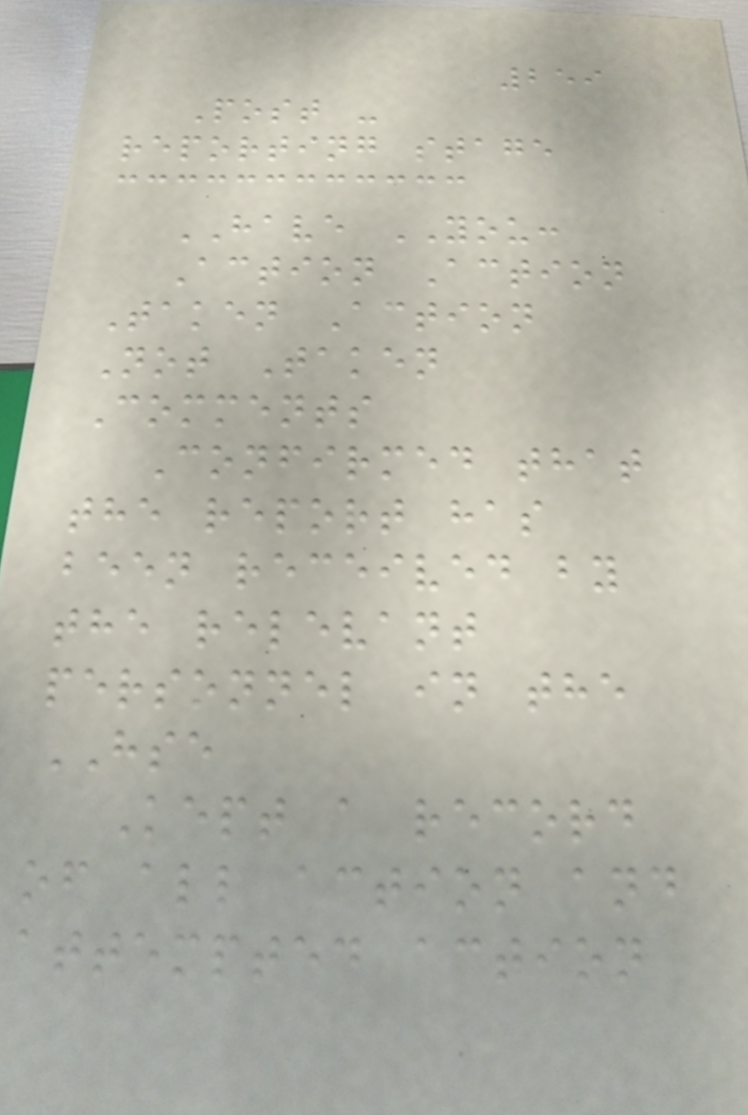259
Post -
reporting stage
HAVE YOU:
Action Action
Taken Action
Not Taken
Comments
Confirmed that
the report has
been received by
the relevant
personnel in the
HSE
Kept a record
of all action and
attempted action
